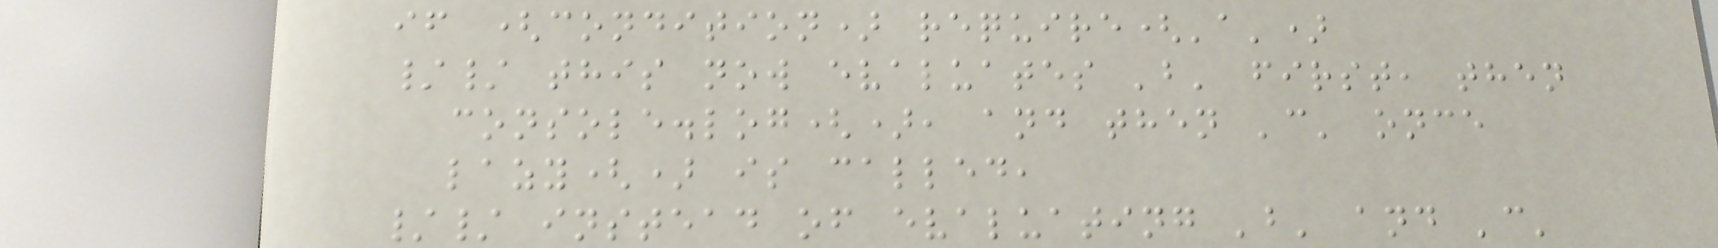if (condition) require('a')
// this now evaluates 'b' first, then
console.log(), and then 'c' once
lazy() is called,
// instead of evaluating 'b' and 'c'
